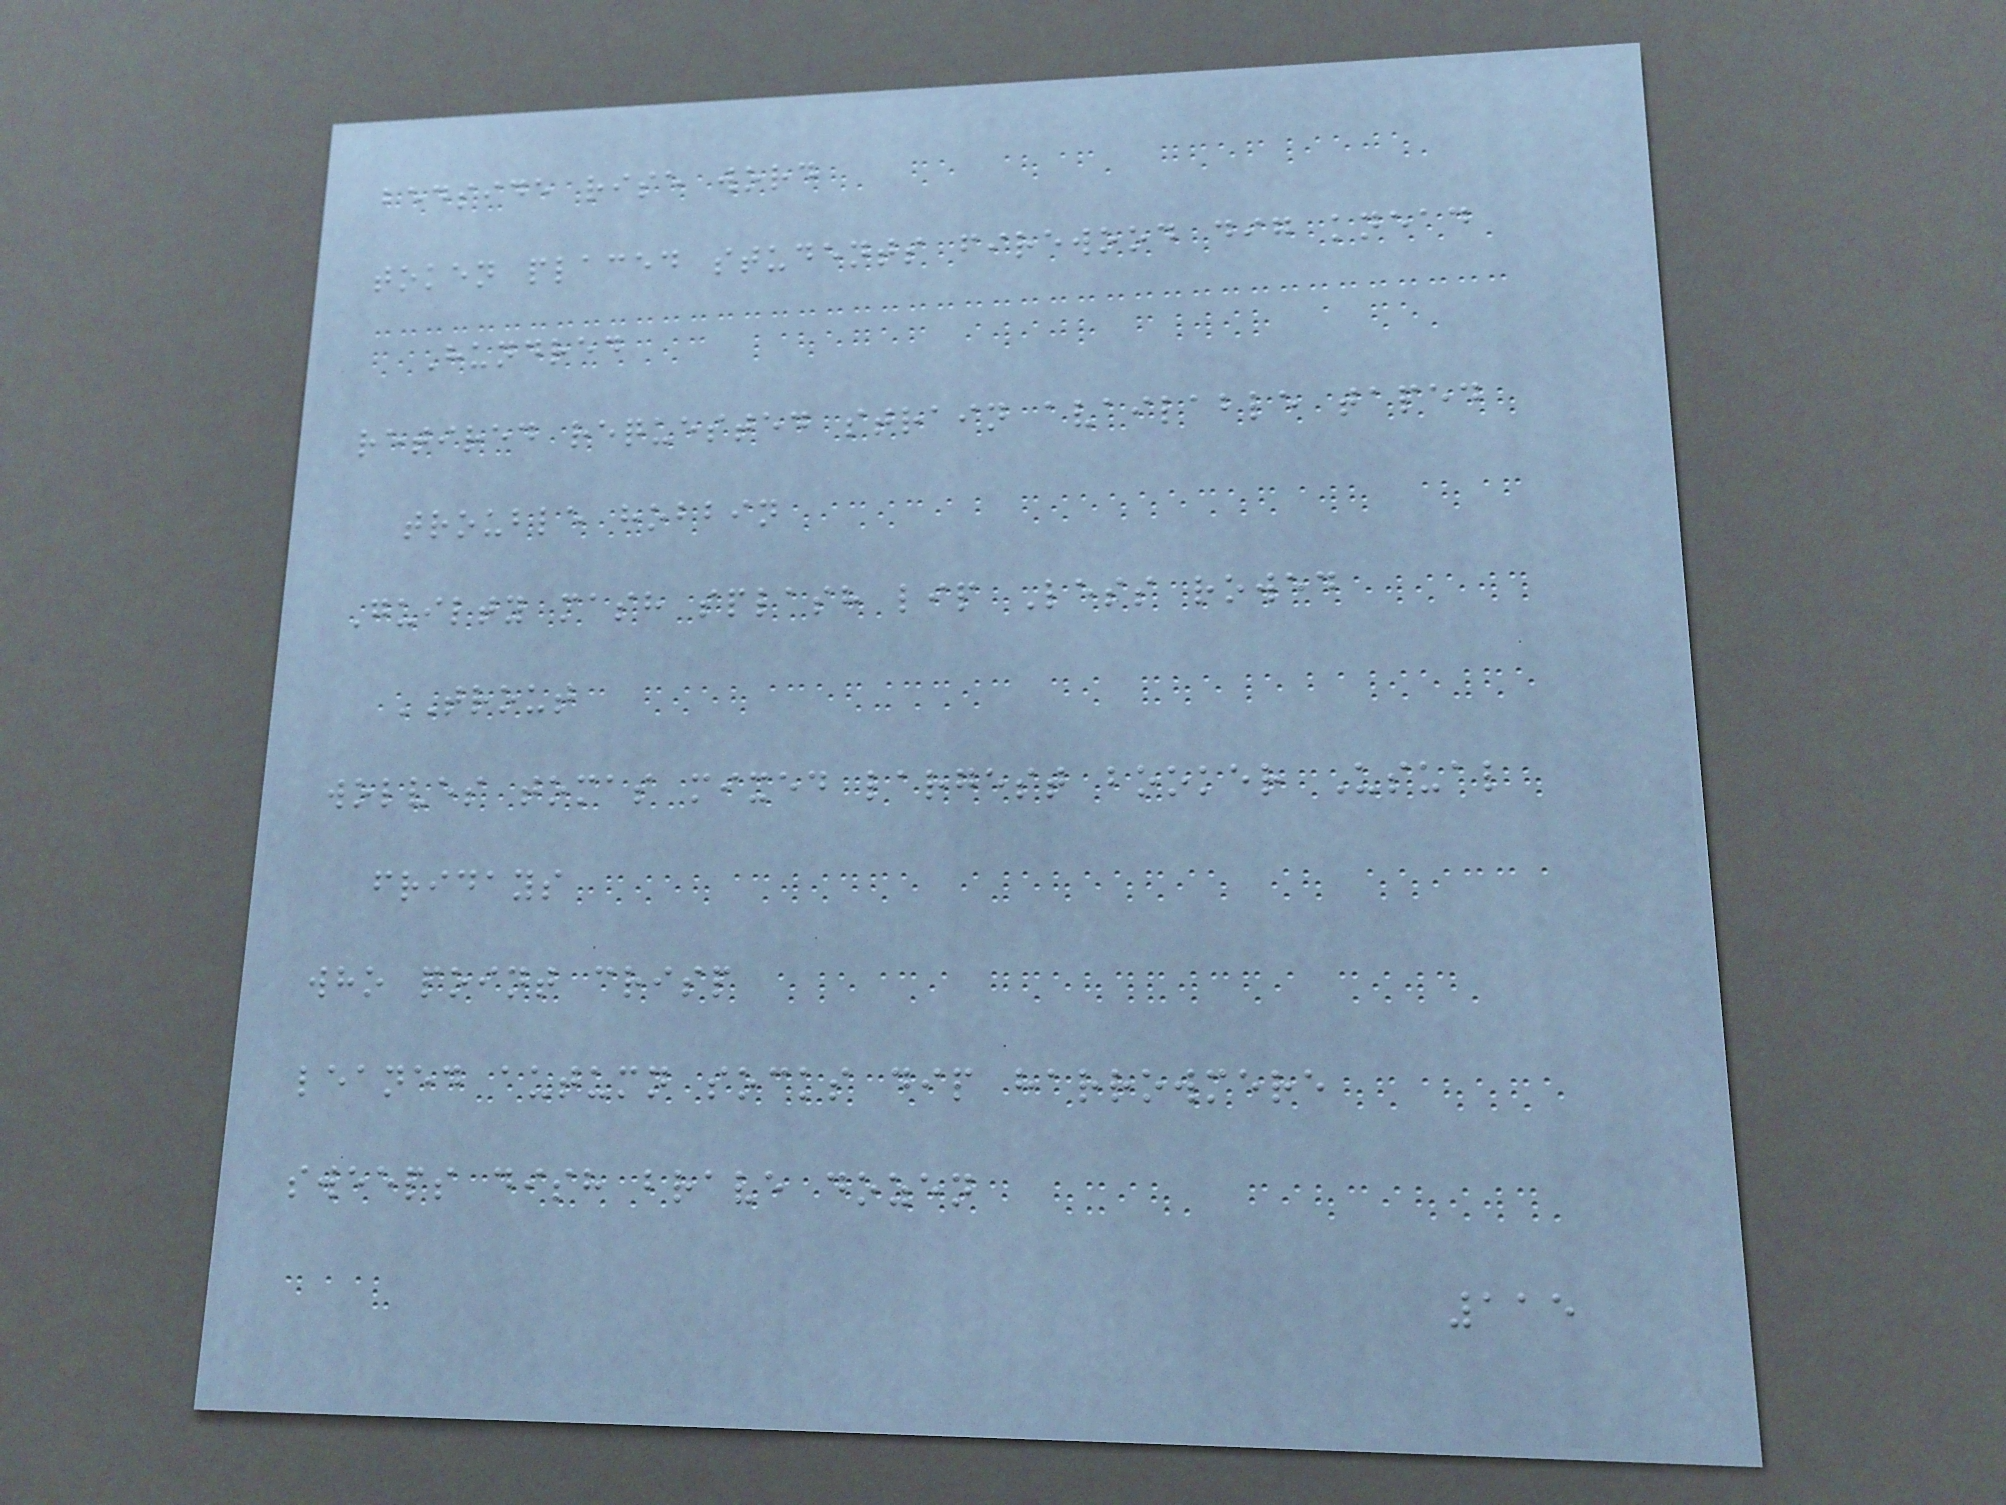bedside rise word
token placed students firewood dig knead
Hundred
retired requested strain available taped
trouble hobbin
Guilty mash splash lip Less rowed
TROUT
wolves tomas mixed largest booker Usual
fridays
who point crisp
leaned autumn socks dip harrowmere
sweeps dish brave dozen
115
